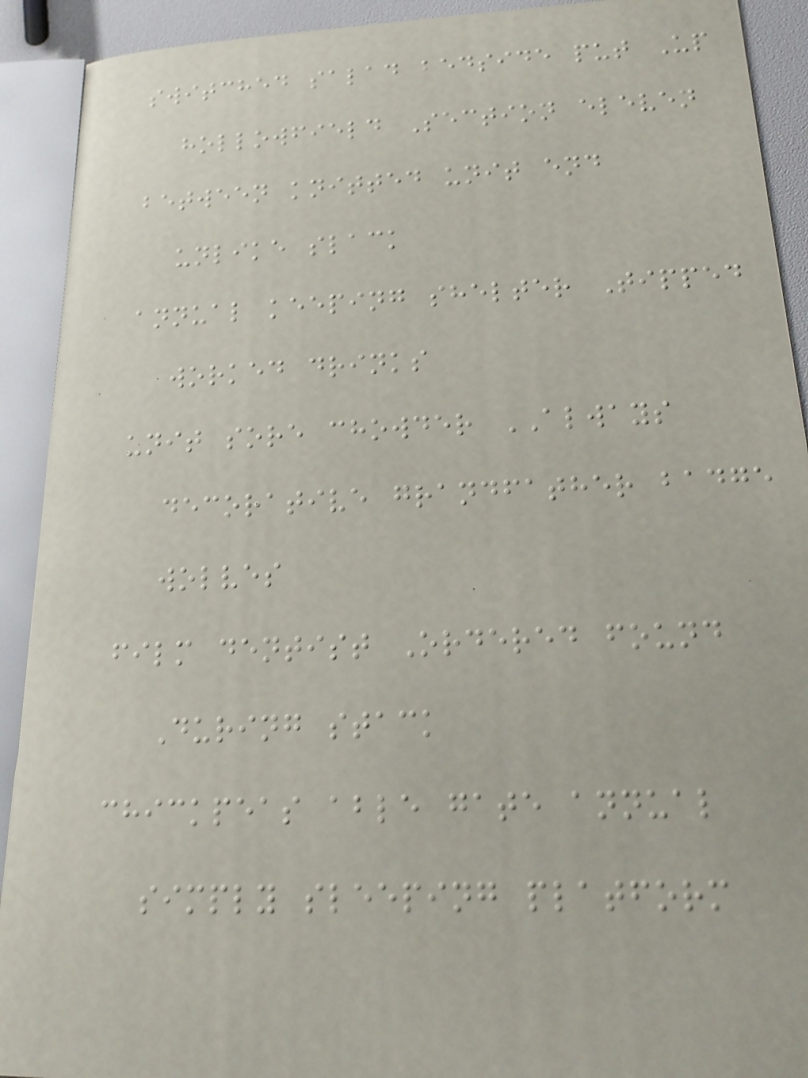switched salad bedside put Up
hollowfield Section eleven
between knitted unit end
unlike slack
annual keeping shelter Tipped
worked drinks
unit sore chowder ALWAYS
decorative grandfather badge
wolves
film dentist Ordered found
During stack
chickpeas able gate annual
simply sleeping platform
